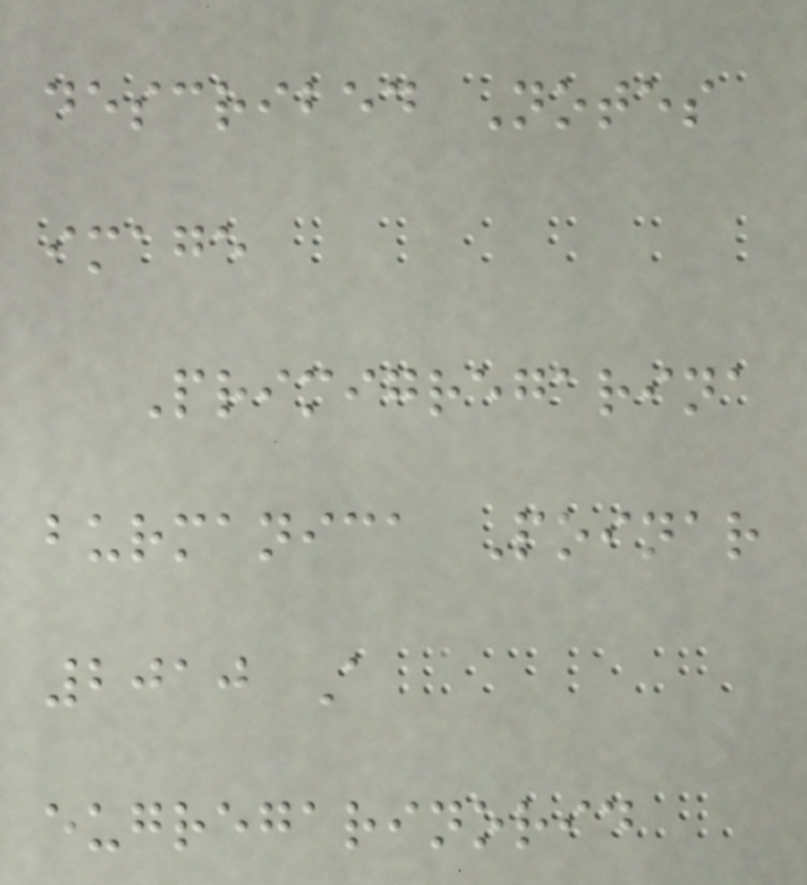described Notes
image
Primigregarina
burmanica Poinar
2010 A
eugregarinorid
